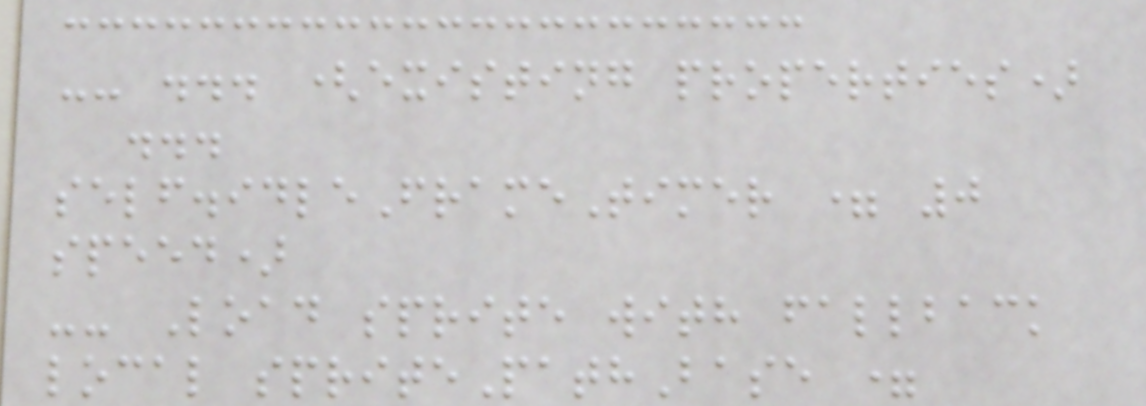-- ... (existing properties)
...
self.idleFrameTimer = 0
speed)
-- Load sprite with fallback
local spritePathBase =
